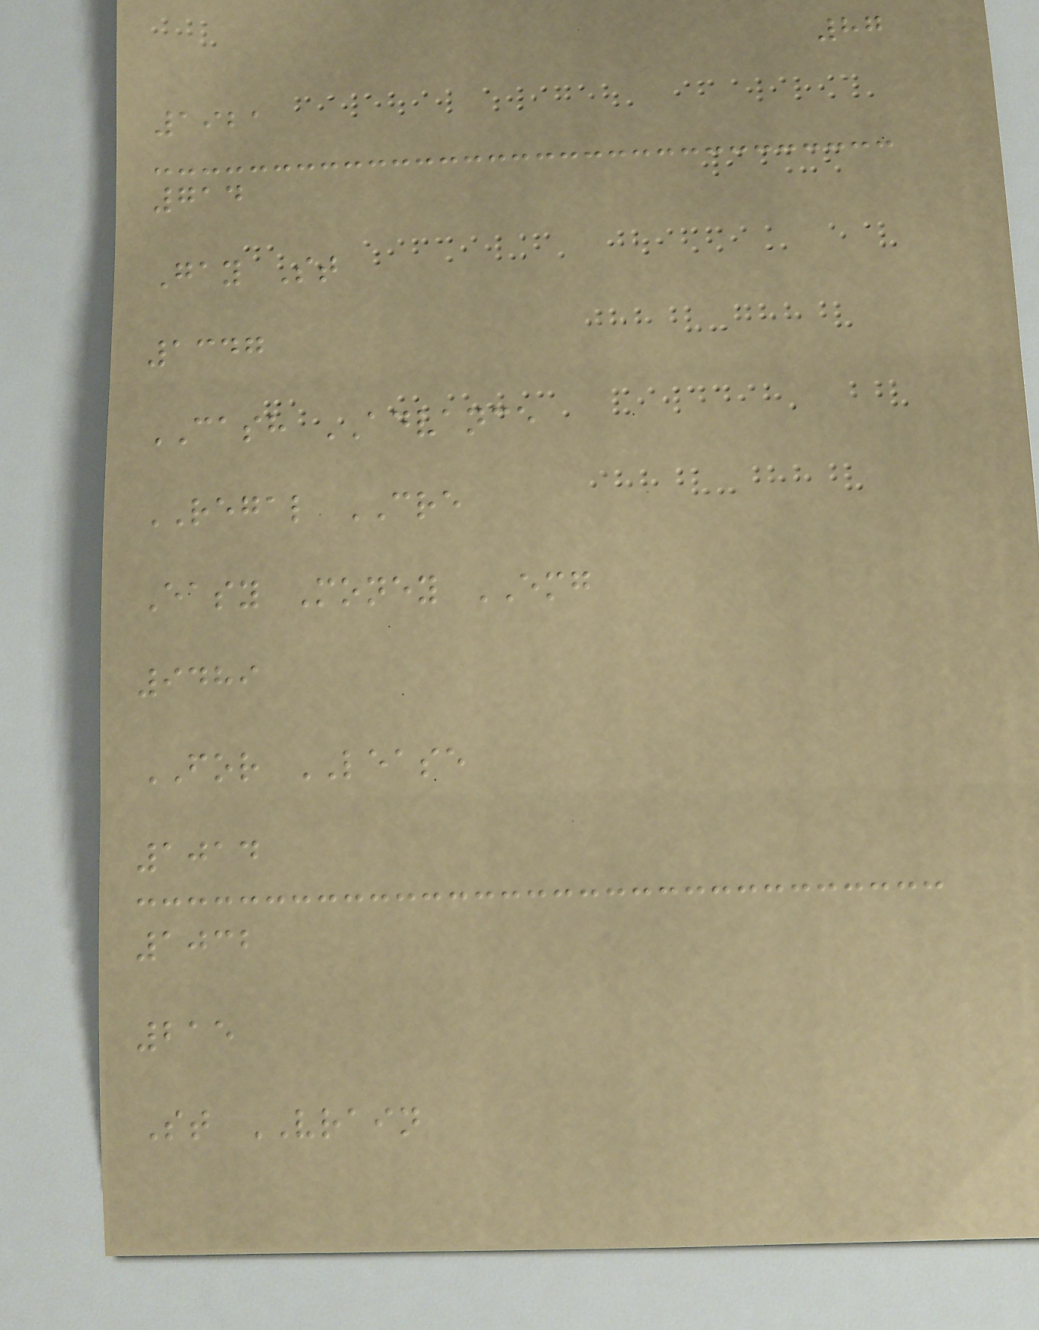87
1921
714
Gay St
1347
CASH ADVANCE
REGAL CRE
Easy Money EMG
9489
FOR LEASE
1014
1032
215
St VRAIN
